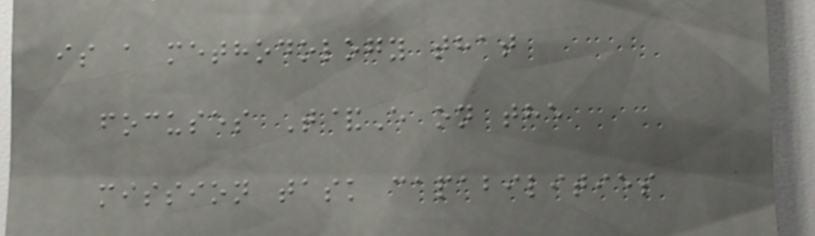is a methodology that
focuses T&E on the
mission task capabilities
